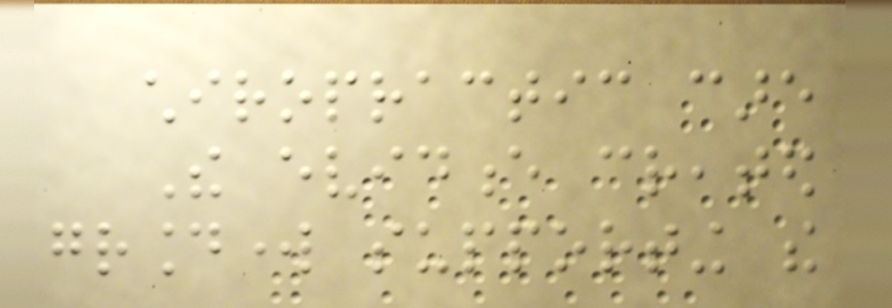chiropractic care
The evidence created
groundwork supporting the
